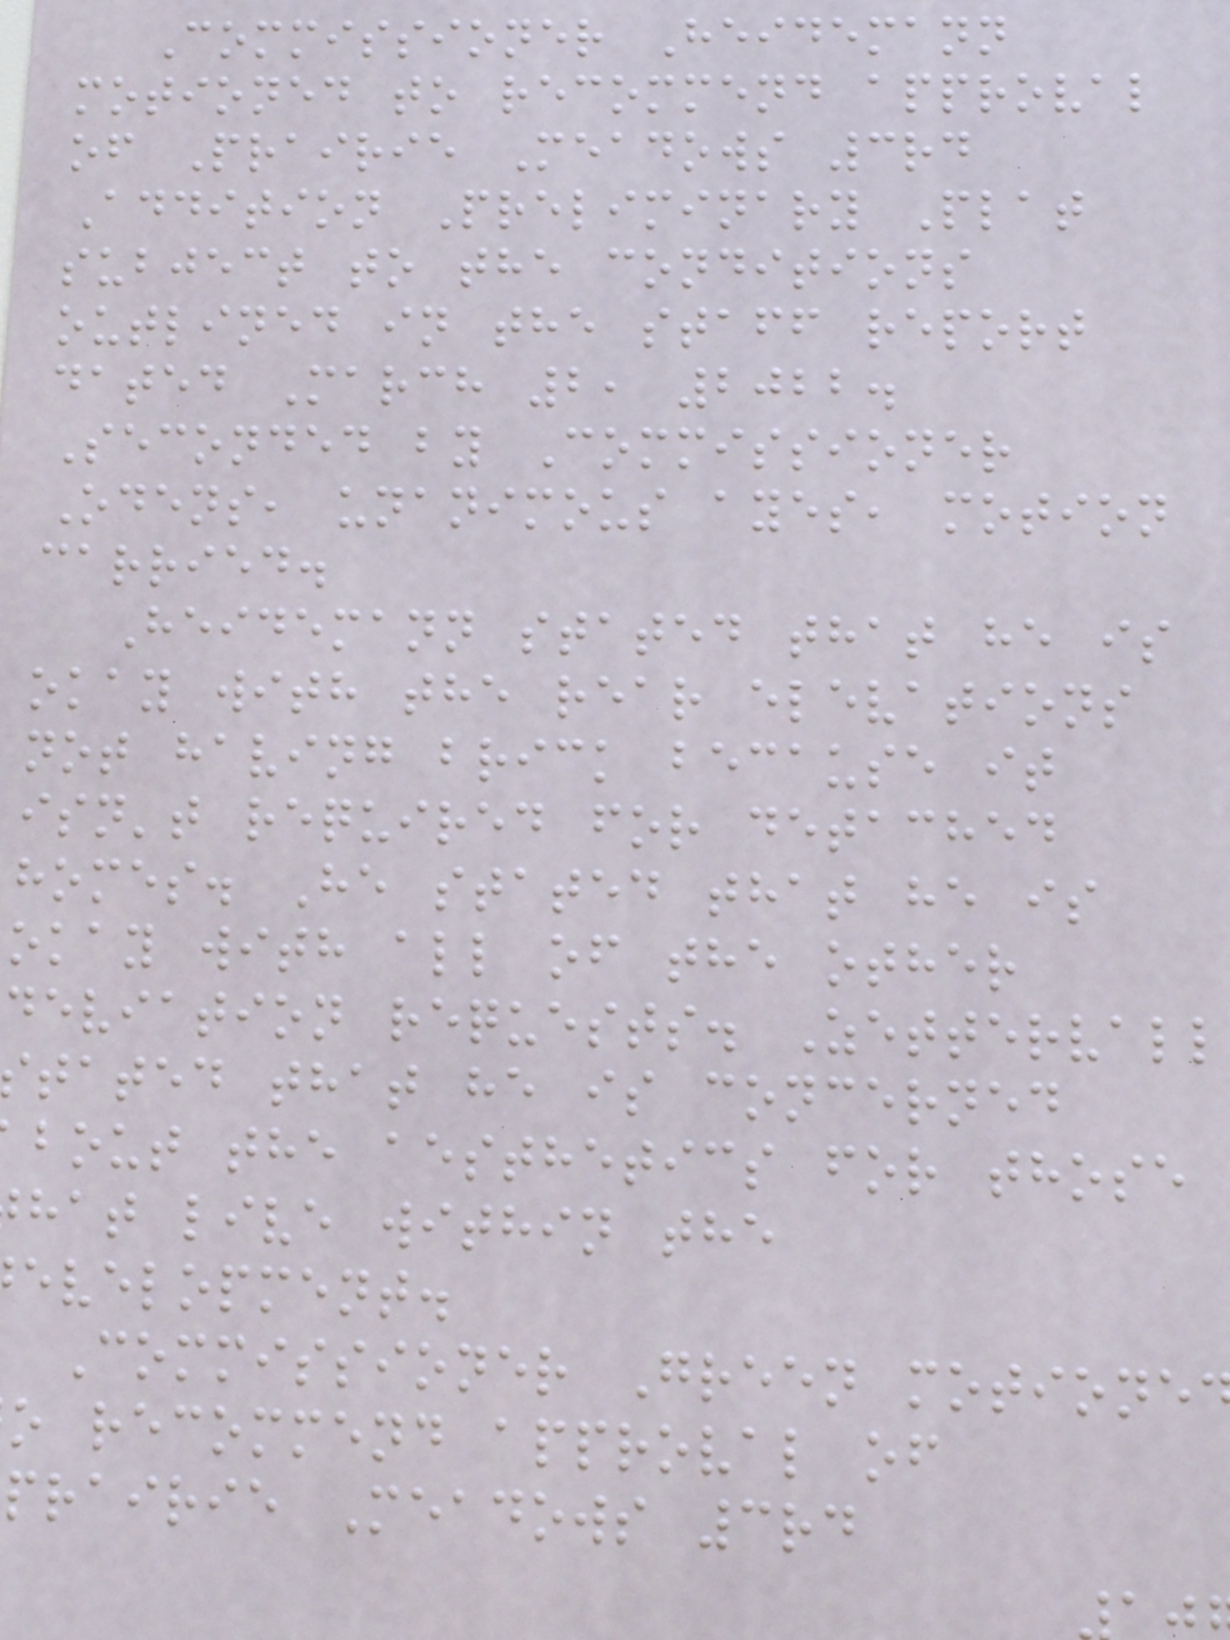Commissioner Heidemann
motioned to recommend approval
of Prairie Meadows 3rd
Addition Preliminary Plat
subject to the conditions
outlined in the staff report
dated March 2, 2022.
Seconded by Commissioner
Odens, unanimous ayes, motion
carried.
Heidemann stated that he is
okay with the rear elevations
not having brick because it
isn't required for detached
homes. He stated that he is
okay with all of the other
deviation requests. Zettervall
tated that he is concerned
bout the aesthetics for those
hat live within the
evelopment.
Commissioner Green motione
o recommend approval of
prairie Meadows 3rd
